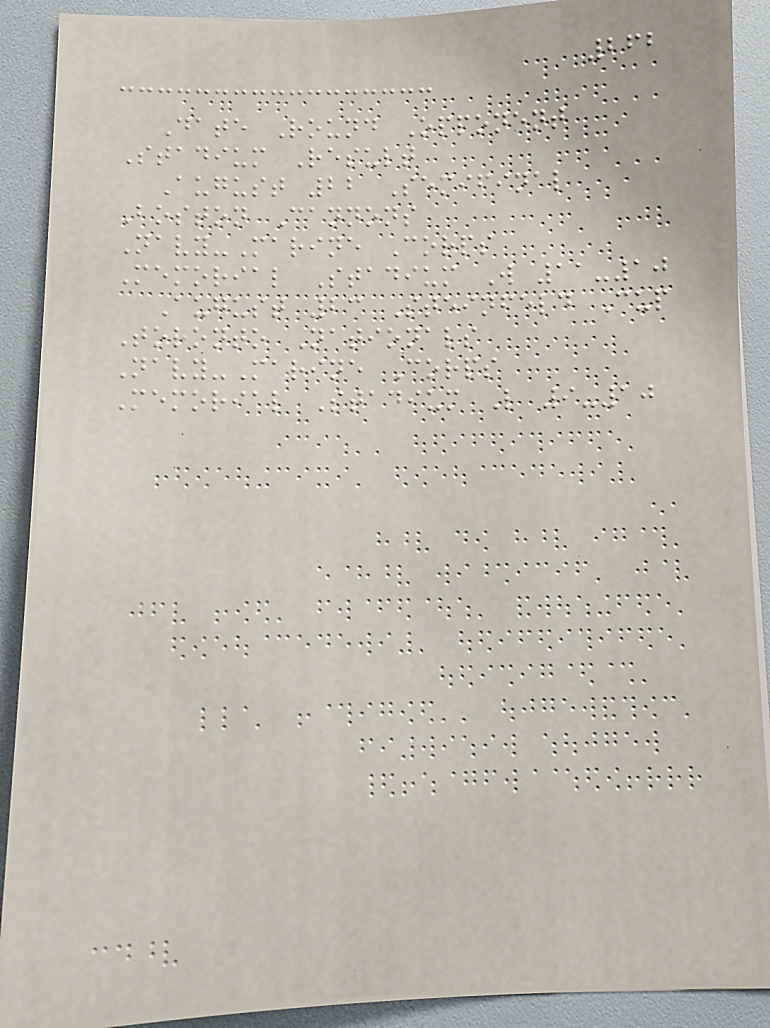262
Date Round Opponent
Stadium Result
August 22 Semifinal
Boston Cannons
Navy-Marine Corps
Memorial Stadium W 11-10
August 23 Steinfeld Cup
Toronto Nationals
Navy-Marine Corps
Memorial Stadium L 9-10
